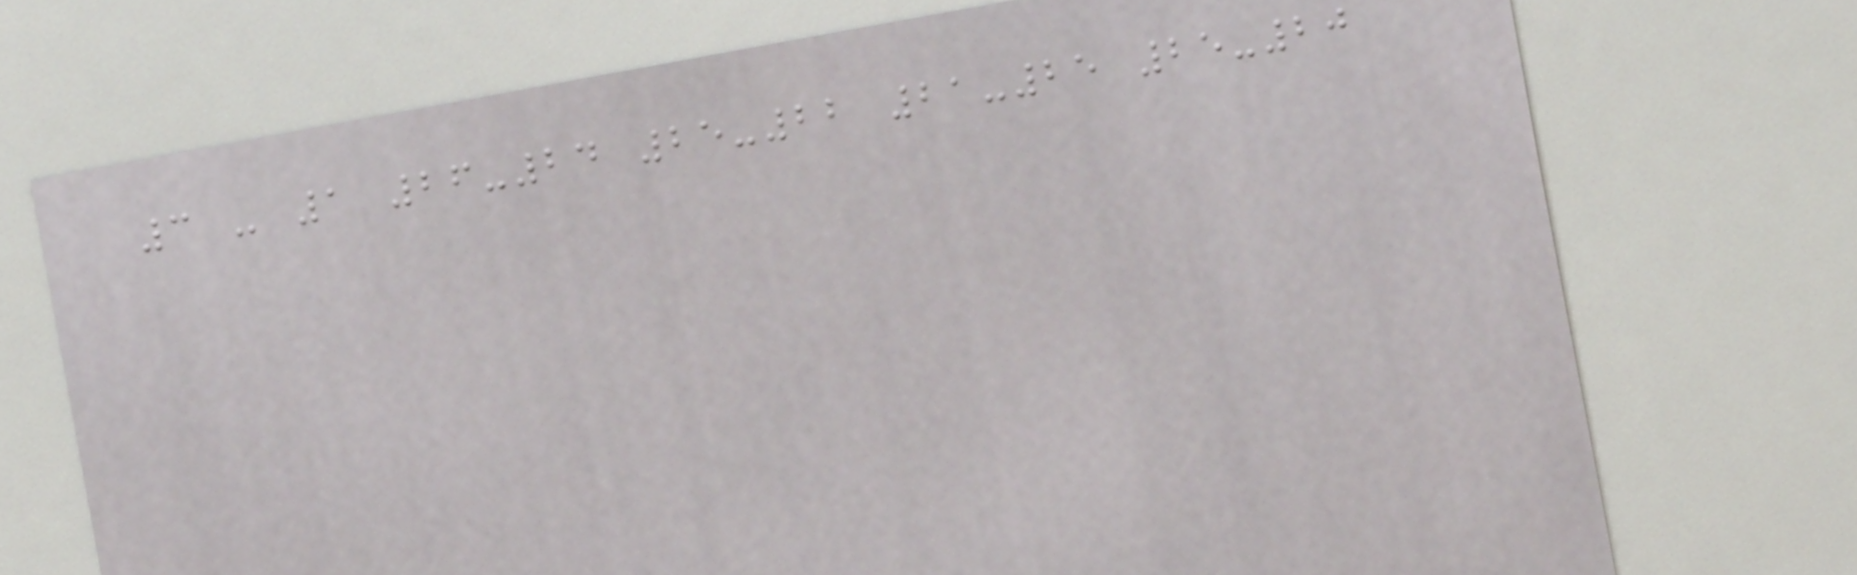3 - 1 26-24 25-22 21-25 25-20
